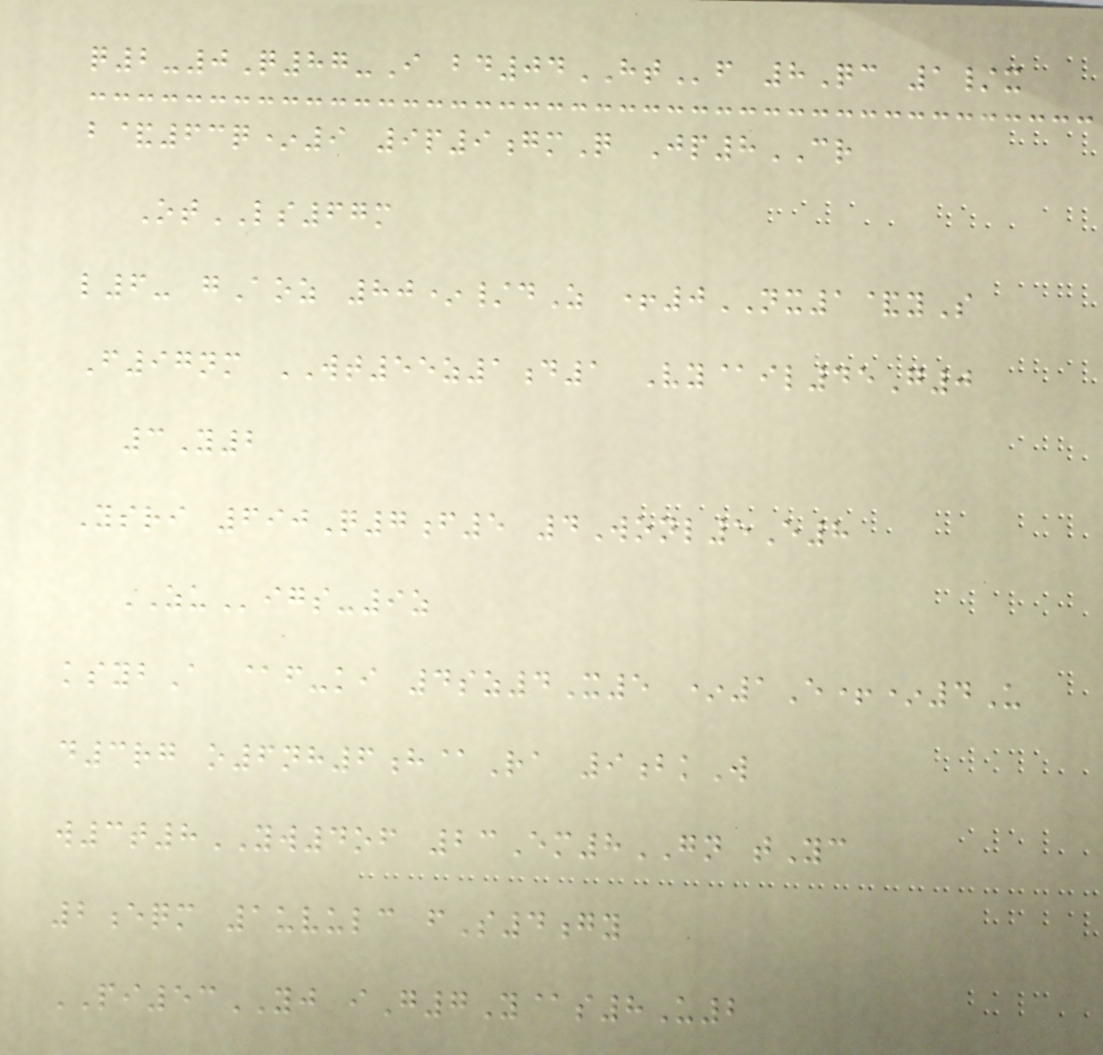q2-0Q87-I bd04HTf 8Qc 1/x
b&63q*9 9p9gmQ Jp8CR
OtLS67m
l6- gAoz 80*/dZ +0NX1&yS
F97nm WT55z1d1 Vy@il45G0
3Y2
Ysri 690Q7f5 4Wonl5E8
ZUigs-9z
ksybA @f-ki 4sz4X5 *1E+*4U
d3rg o6nh6h@Ra 9bkW
w3t8YW4of 23Em8GN tYc
2eqm 1uvulc fS4gy
PI53YJ iG7Y@s8U2
